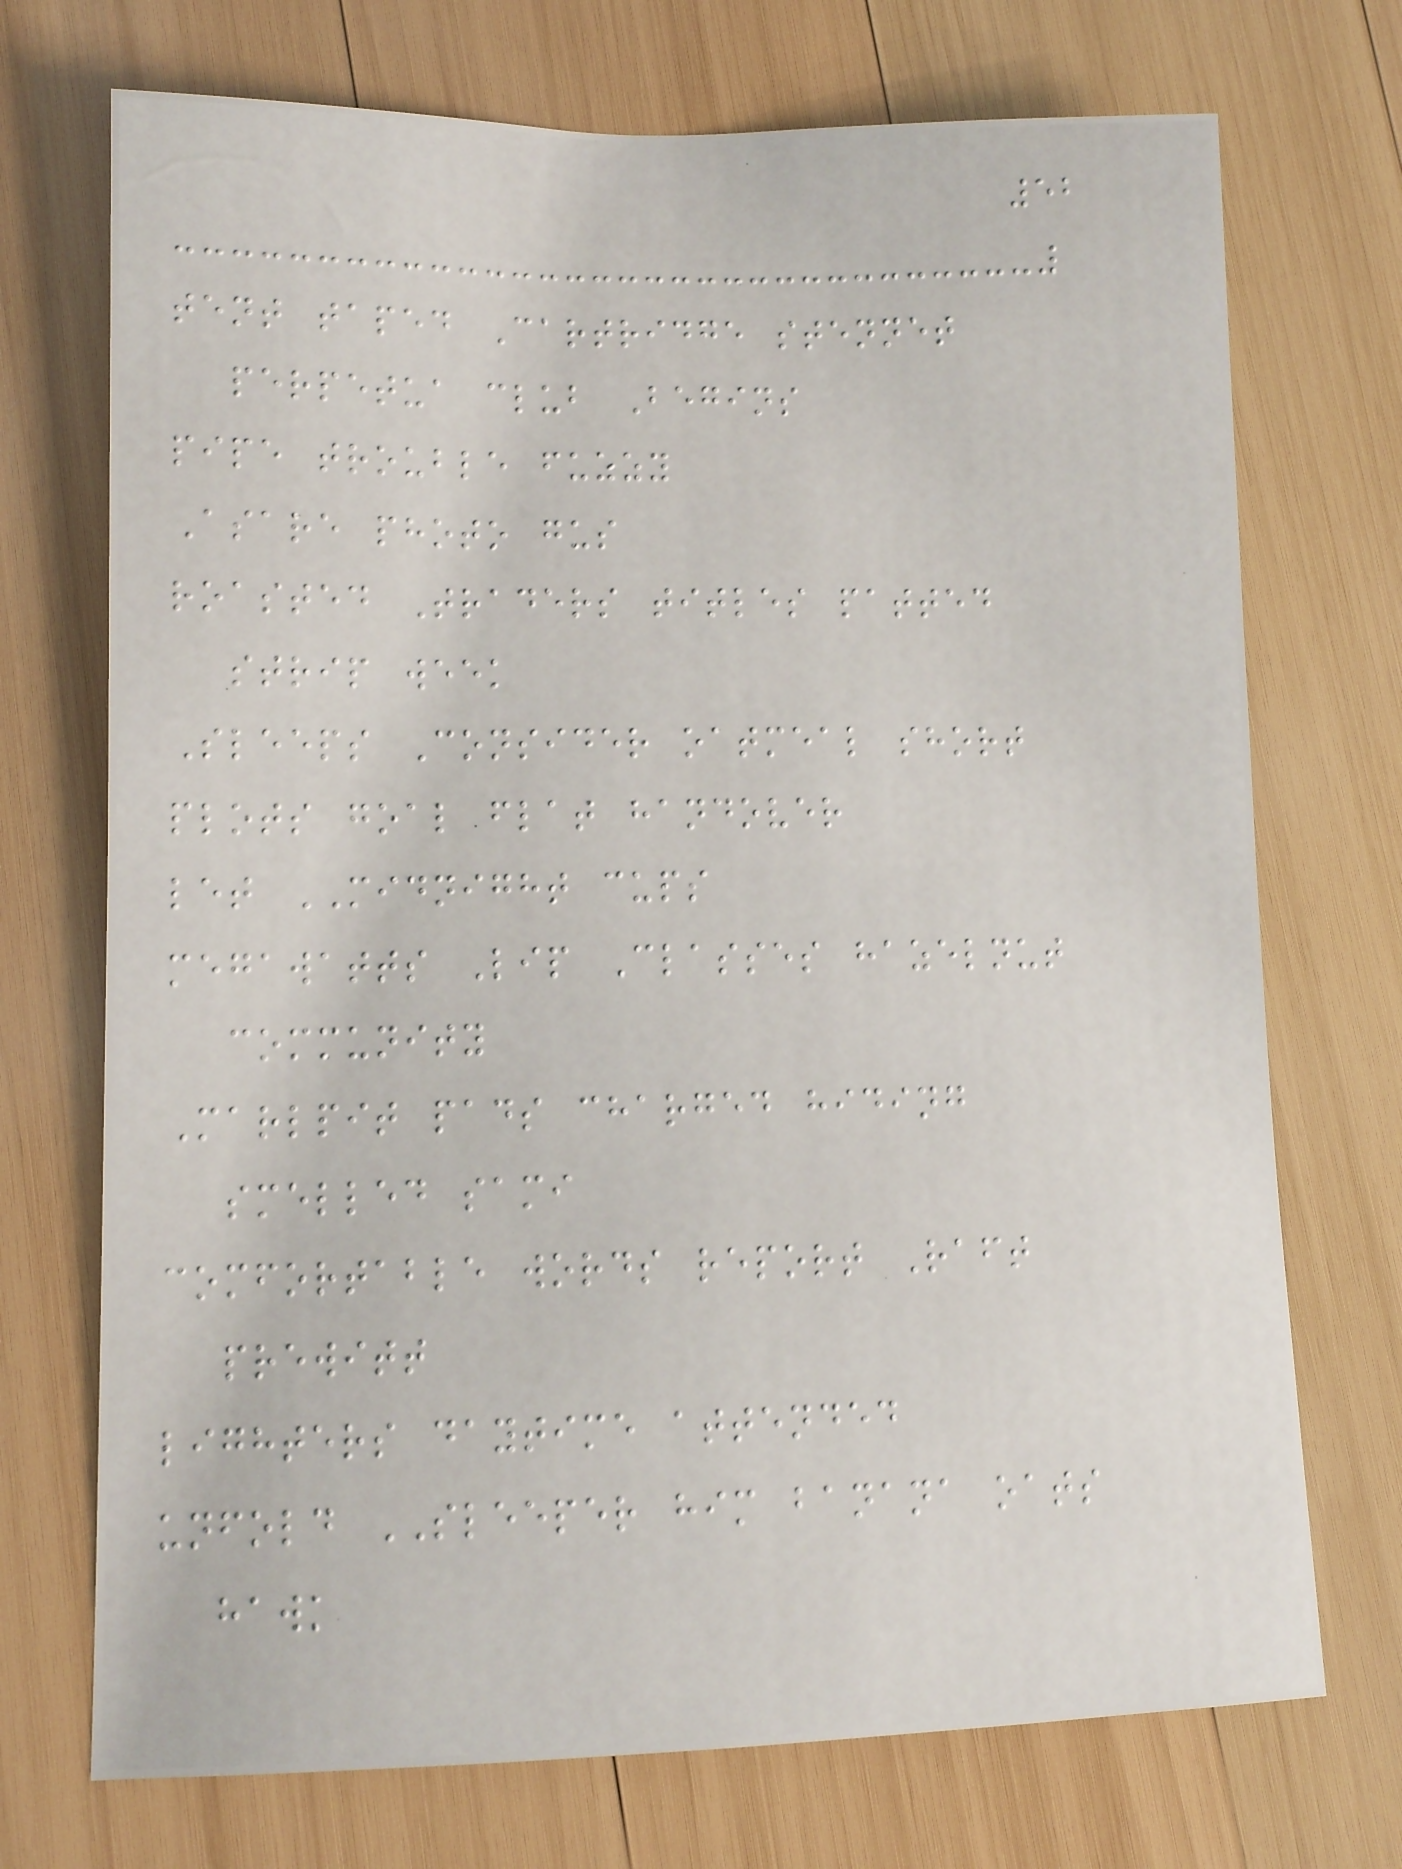52
tent taped Cartridge stennet
perpetua club Begins
pipe trouble fuzzy
Asare photo gus
roasted Traders titles patted
strip week
Sleeps Consider oatmeal short
plots goal flat handover
let MIDNIGHT cups
megawatts Lip Classes hazelnut
community
Marlpit pads charged hiding
smelled sami
comfortable words report Raft
prewitt
lighters daytime attended
unfold SLEEPER him banana oats
hawk
